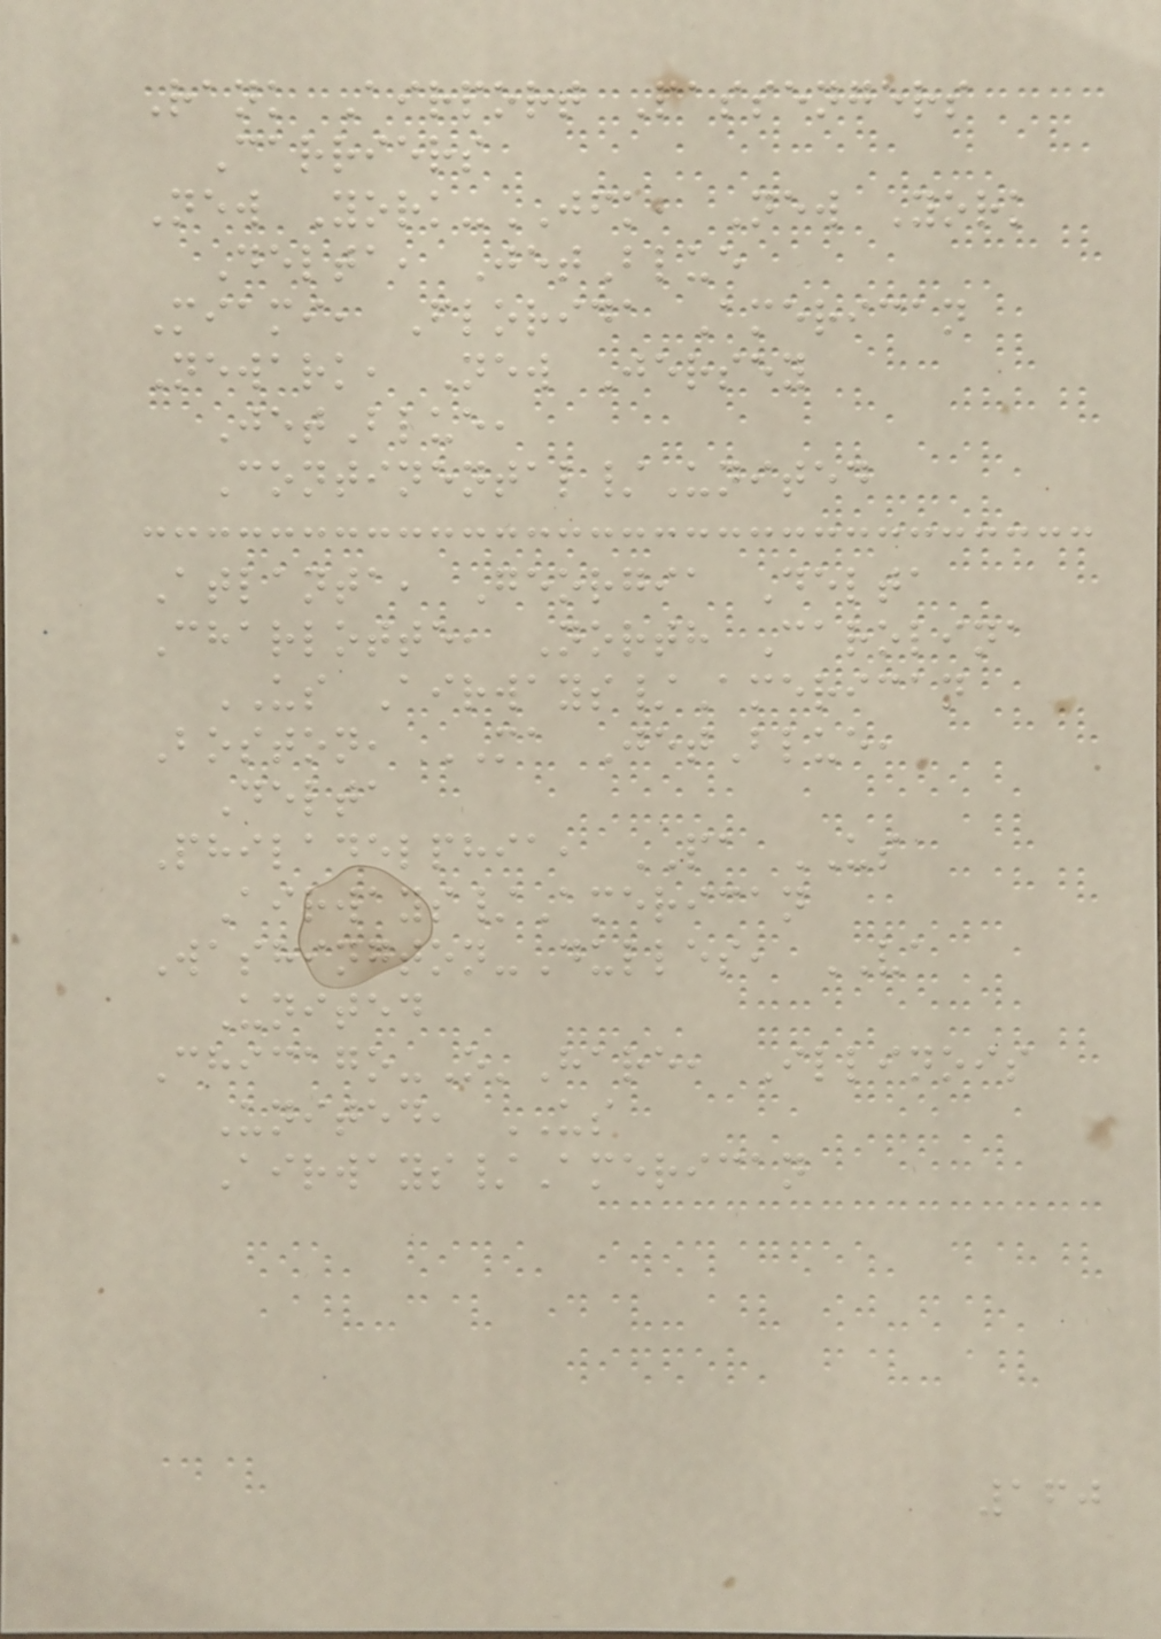Rank Airport Passengers
Carriers
New York-JFK, New York
Delta, JetBlue
Miami, Florida American
Newark, New Jersey
JetBlue,
Continental/United
Atlanta, Georgia Delta
Charlotte, North Carolina
US Airways/American
Boston, MA JetBlue,
Delta
Philadelphia, PA US
Airways/American
Washington-Dulles, VA
United
Chicago-O'Hare, Illinois
United, US
Airways/American
160
